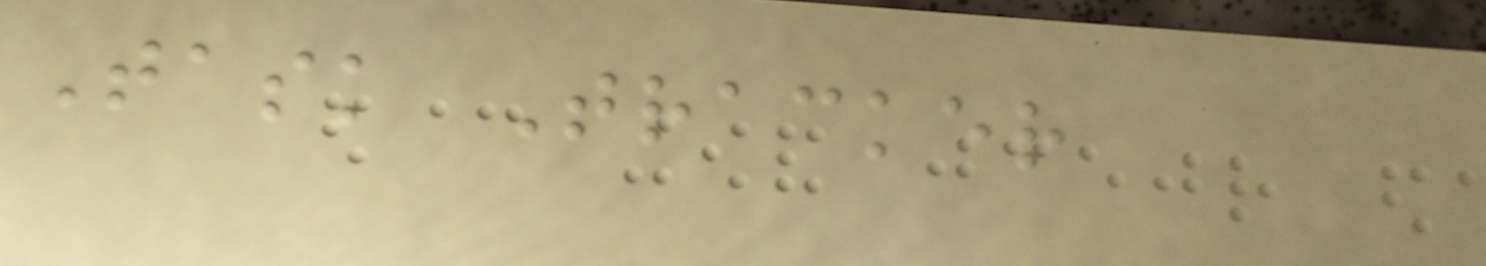Task Tracker
